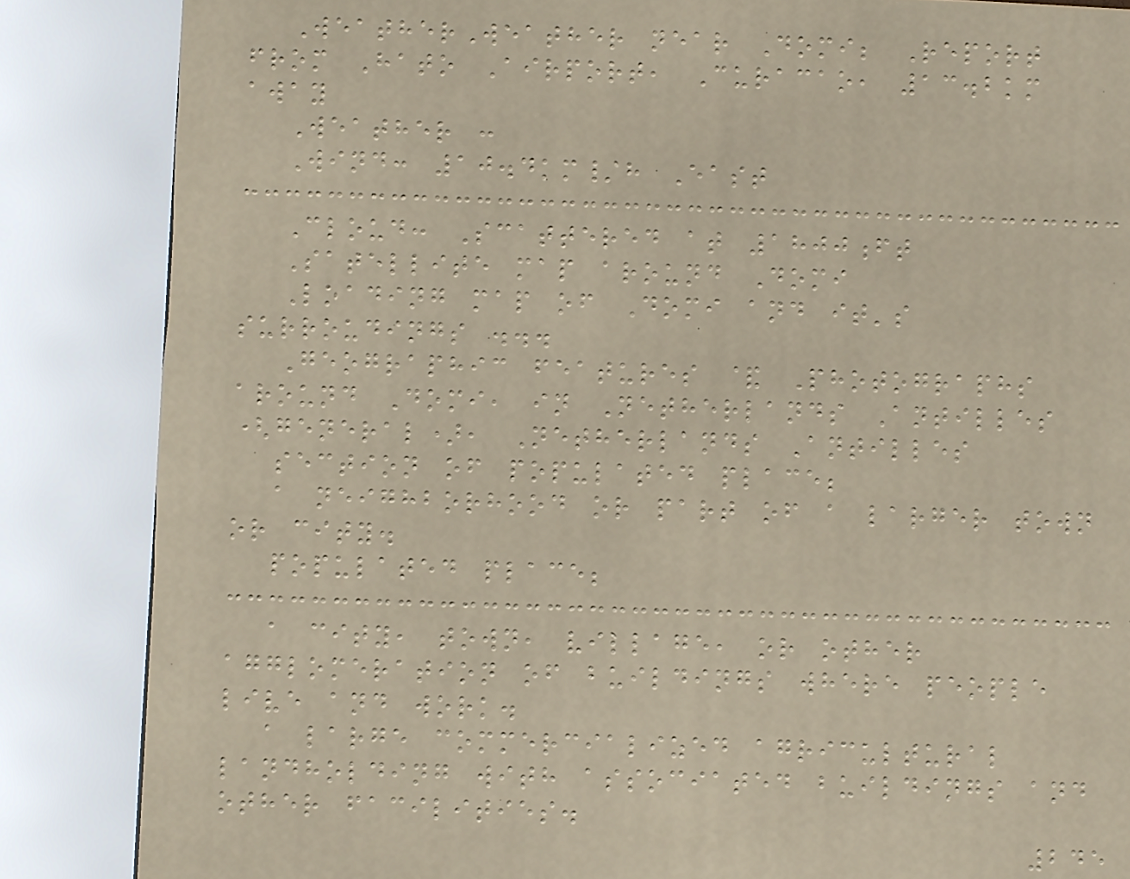WeatherWeather near Domi; Report
from Hato Airport, Curacao, 13.2km
away
Weather :
Wind: 10.4km/h East
Cloud: Scattered at 1800ft
Satellite map around Domi
Loading map of Domi and it's
surroudings ...
Geographic features & Photographs
around Domi, in Netherlands Antilles
(general), Netherlands Antilles
section of populated place;
a neighborhood or part of a larger town
or city.
populated place;
a city, town, village, or other
agglomeration of buildings where people
live and work.
a large commercialized agricultural
landholding with associated buildings and
other facilities.
245
